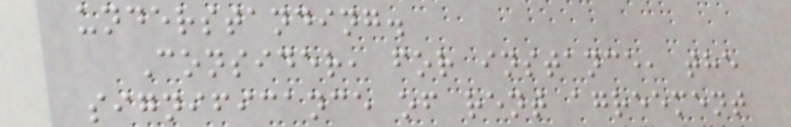understanding.
Consider, for instance, the
significance of rent agreement
